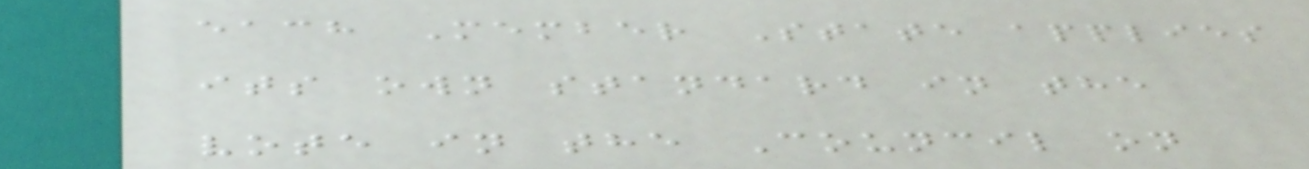each Member State applies
its own standard in the
vote in the Council on
